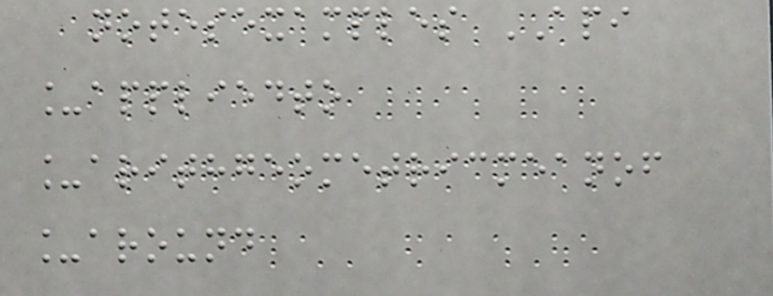notesexamples API
_appliedto
_arithgeometricmeanof
_around
